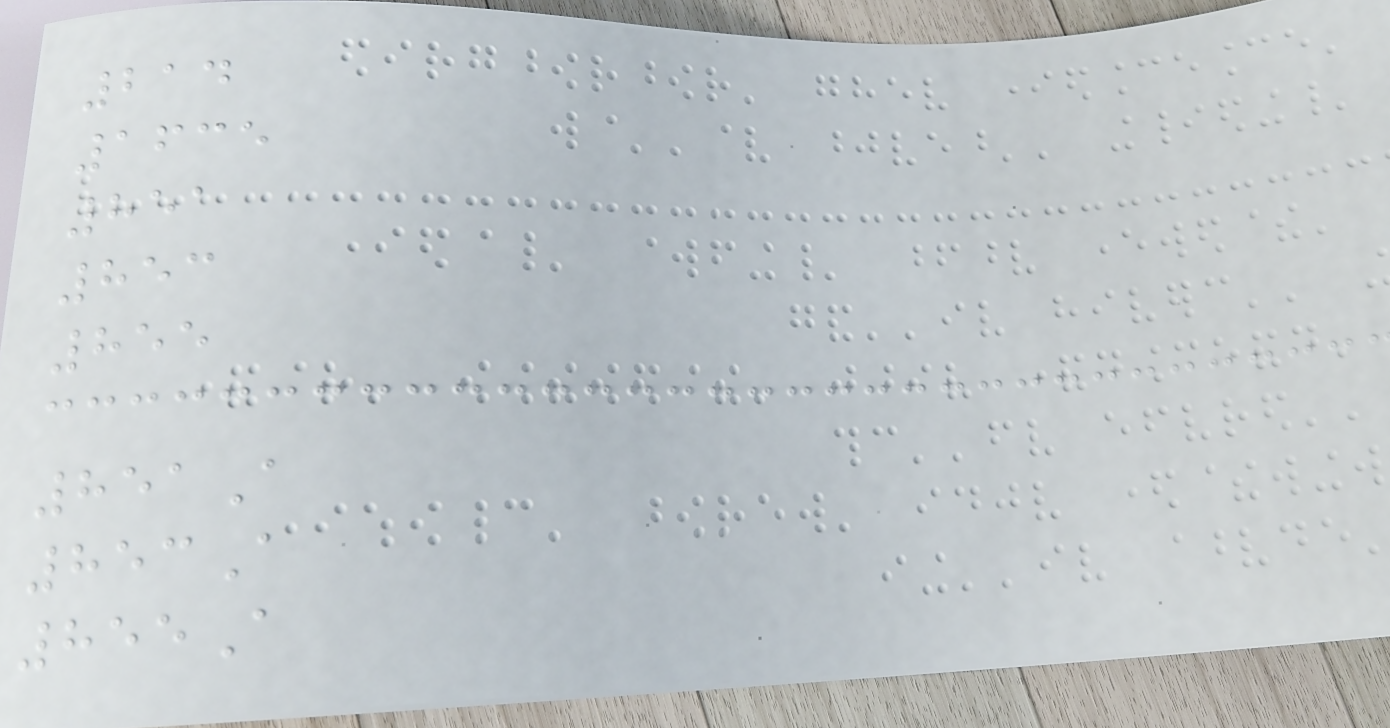214
1635
851
853
855
851A
853A
855A
